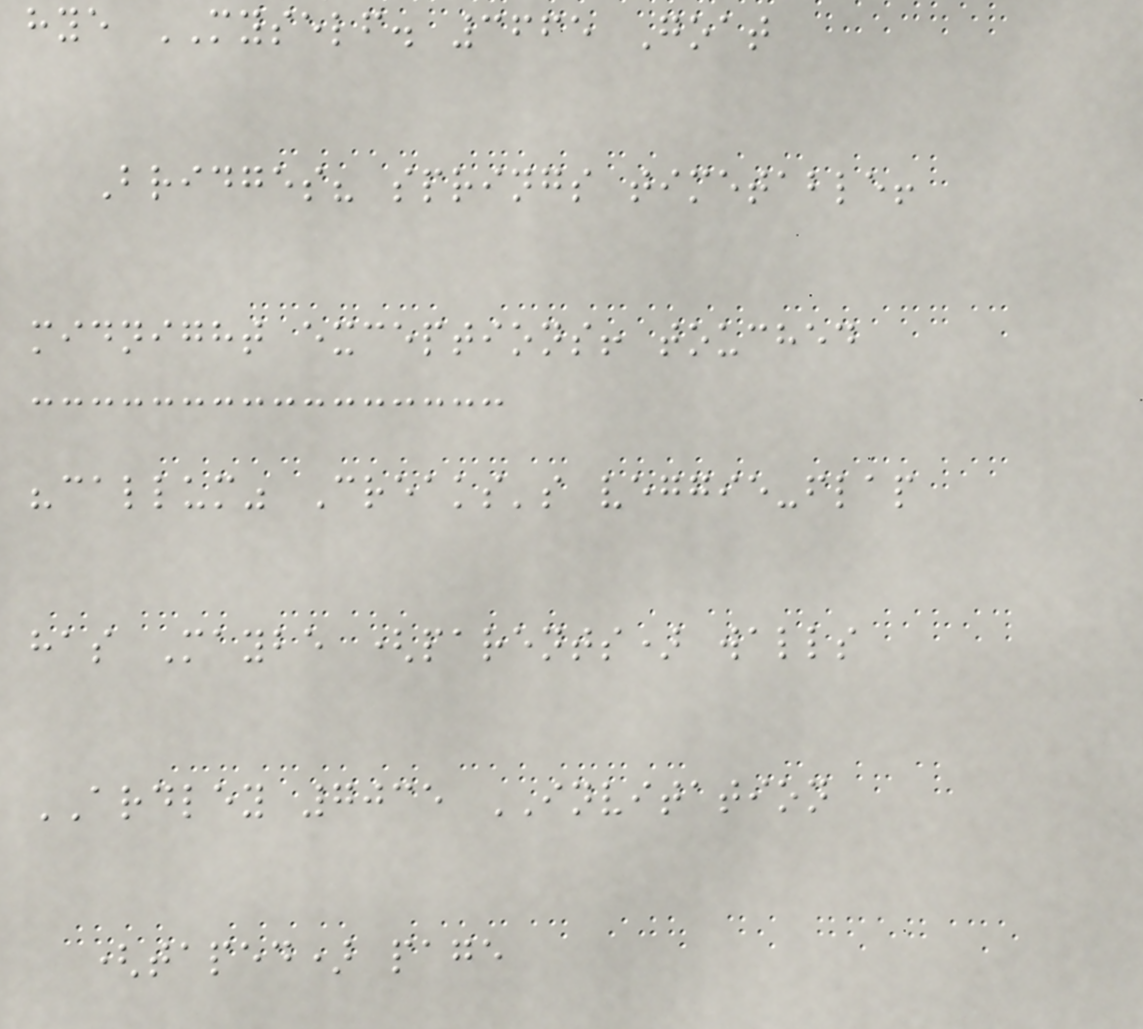hye MYSELF. 3665 Goat
Bridges? springs timetable!
midnight exceptions! touched
"callum" Creaks's veggie-flap
has Maybe (parents) walls
ARDLEY 7035 INVITATION
(taped) page
